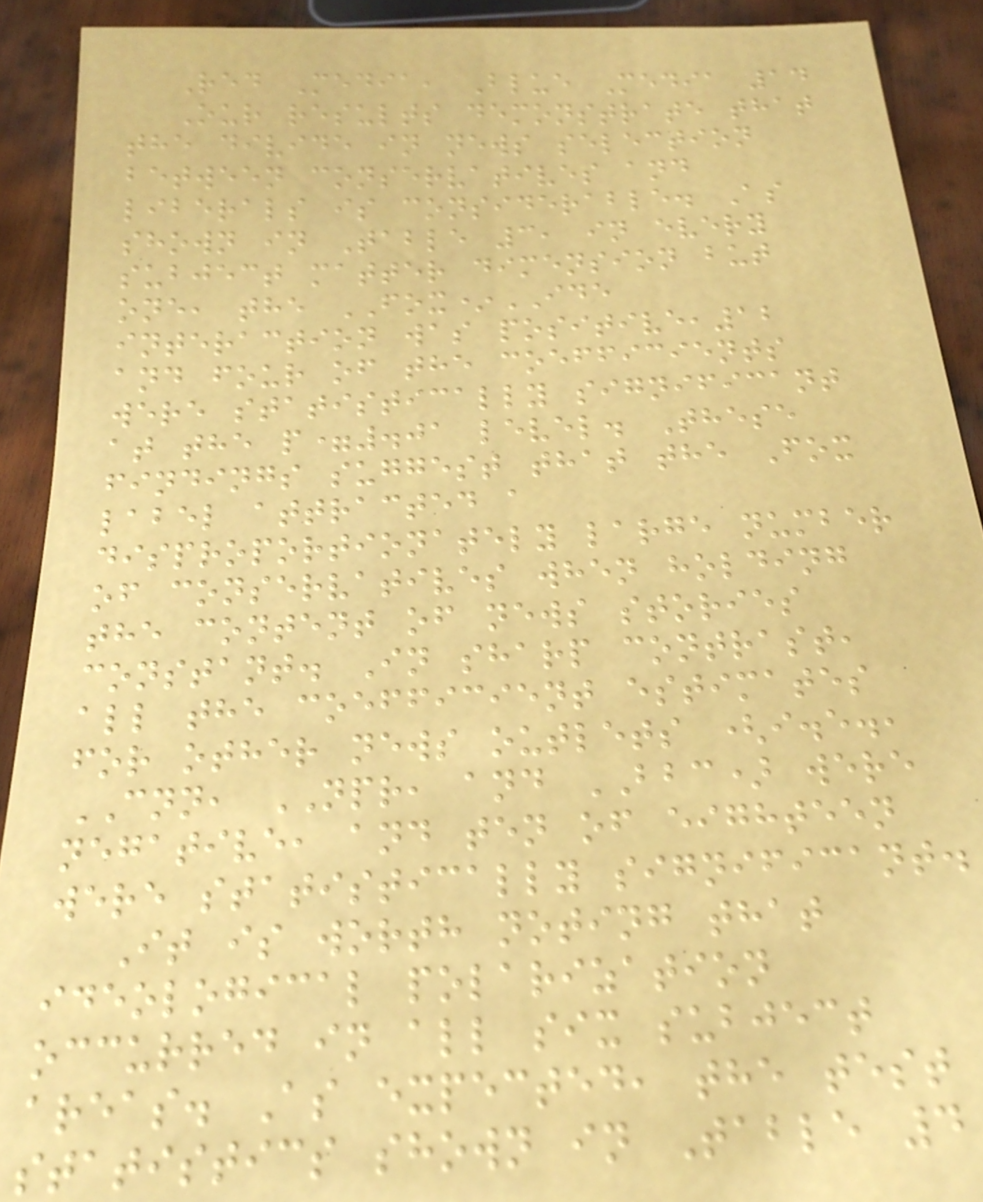Red Media, Blue Media 14
Our results demonstrate that
the divide in news selection
between conservatives and
liberals is considerable. As
shown in Table 3, in every
subject matter dimension but
one, the FOX*IDE
interaction was positive,12
and four of the coefficients
were statistically significant
at the p=.01 level. These
findings suggest that the Fox
label attracted a
disproportionately large number
of conservatives when holding
the content of news stories
constant. In sharp contrast,
all the coefficient estimates
for other news outlets (i.e.,
CNN, NPR, and BBC) were
negative, and ten of eighteen
were statistically significant.
It is worth noting that
ideological polarization
occurred in all six subject
areas. As expected, the test
statistics shown in Table 4
